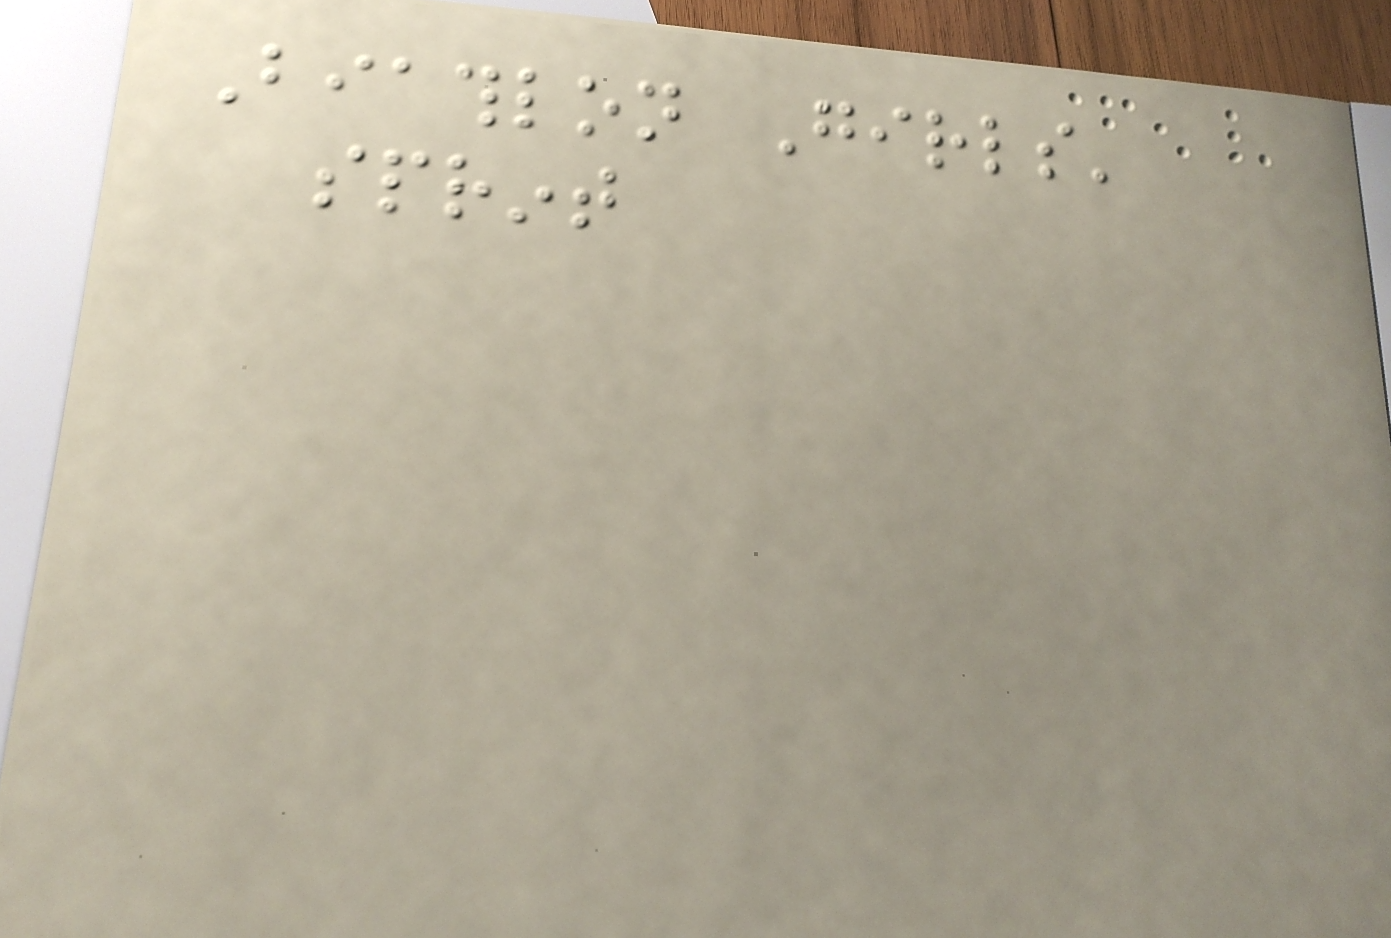Biathlon Girls'
sprint
